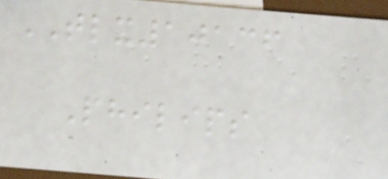TLX10136
Philips
